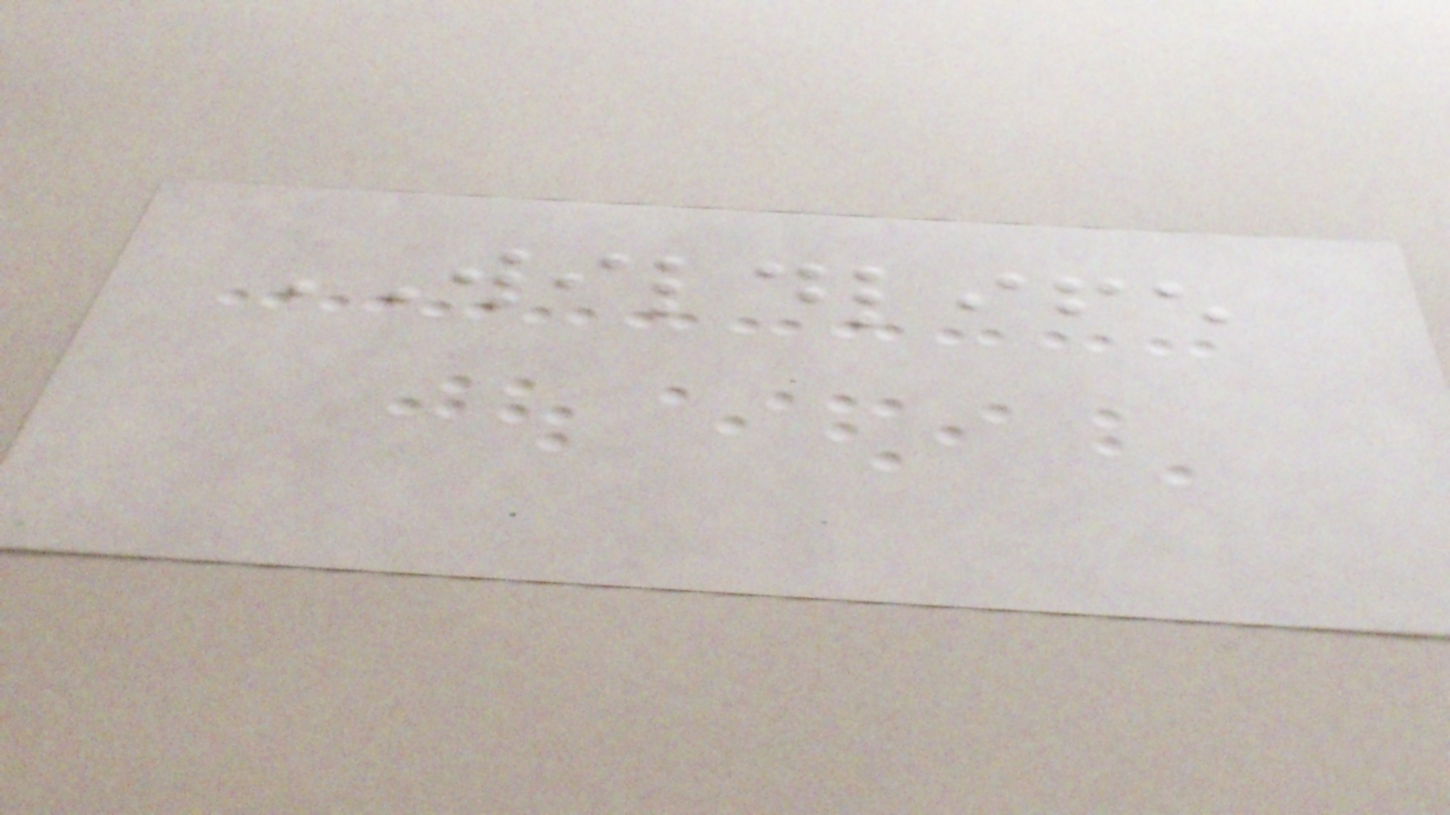WILDLIFE
